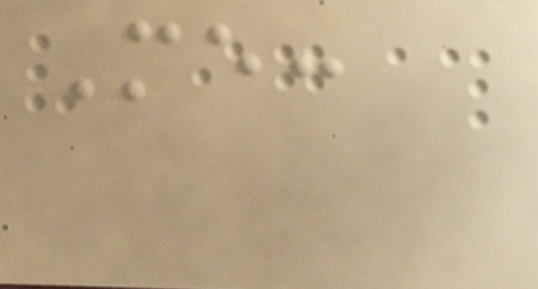Me:
